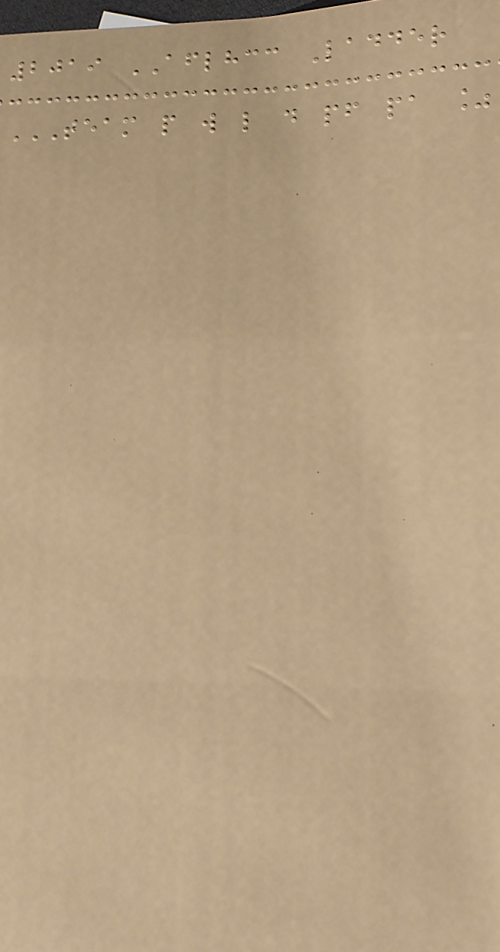2019 AFLHCC Ladder
TEAM P W L D PF PA %
